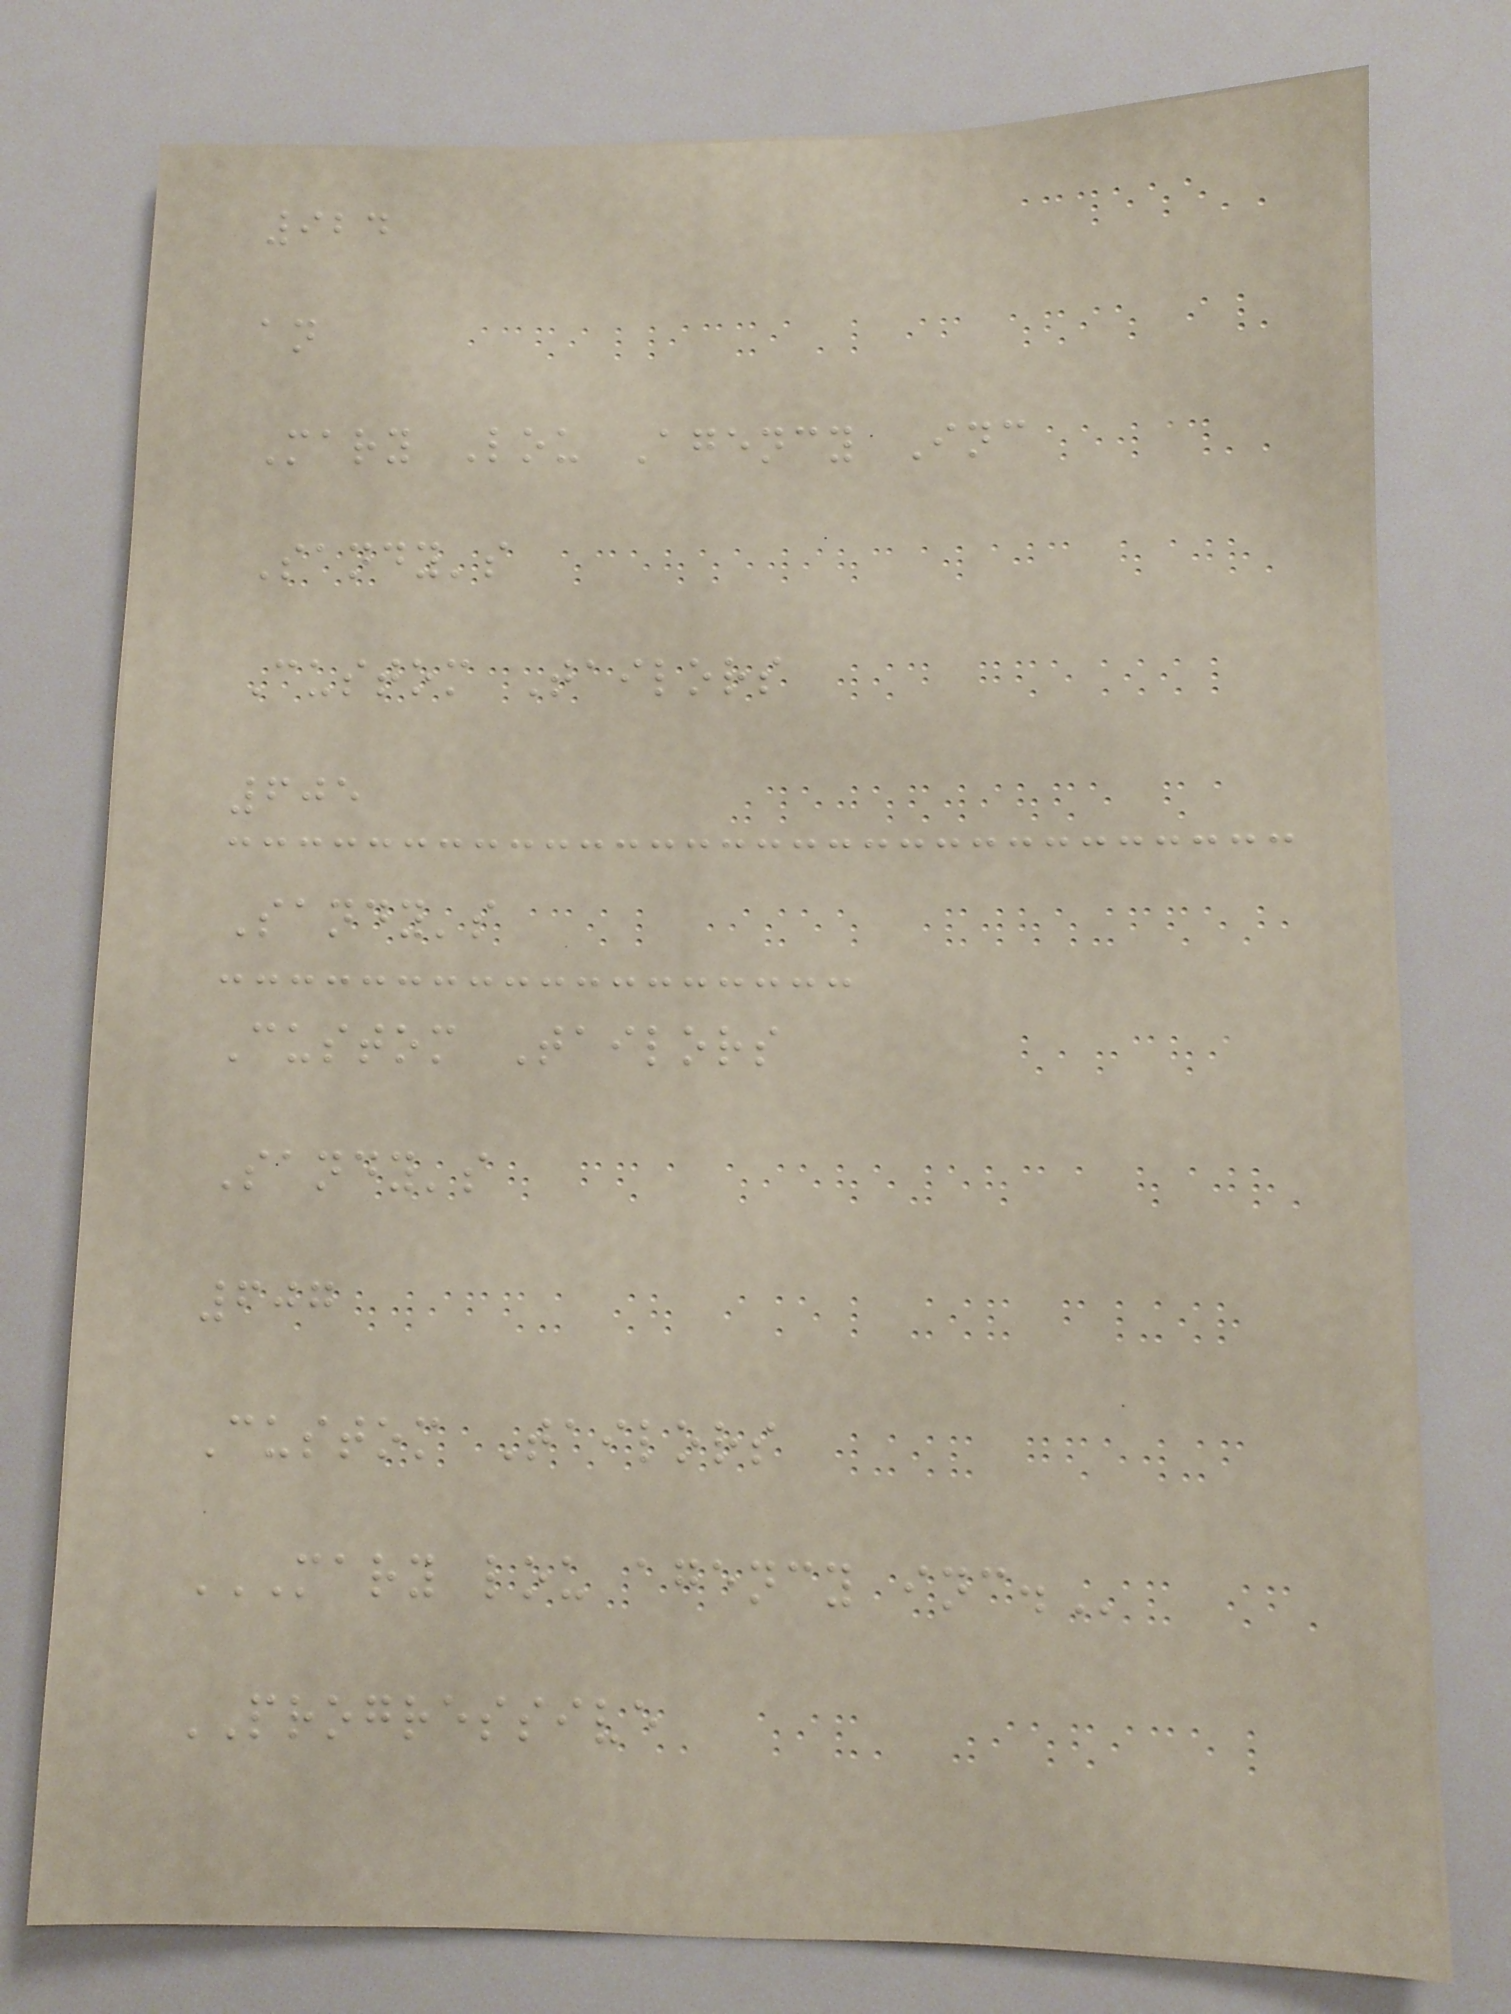924
an
Mary Lou Agency Inc
Sandy's
Custom Tailors
605
Sandy's
Custom Tailors
Sandy's
607
Custom Tailors
MARY LOU AGENCY INC.
PROGRESSIVE
